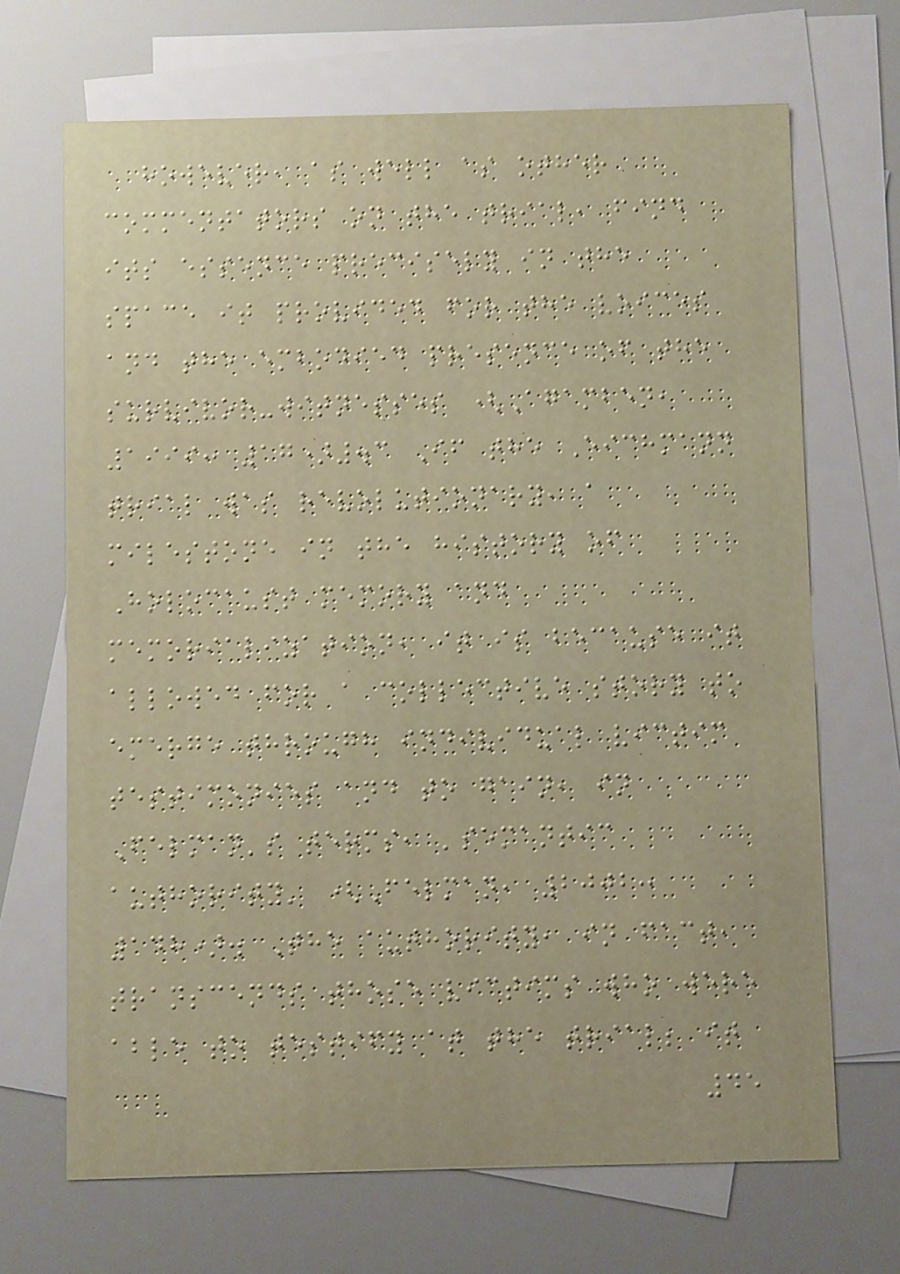however, as well as other
commentators on the trial, find
its essence precisely in the
space it provided for the voices
and the embodied presence of the
survivor-witnesses (Agamben,
1999: 17).3 If the Eichmann
trial was revolutionary, a
milestone in the history of
Holocaust memory and
memorialization, it is because it
allowed for a collective story to
emerge through individual victim
testimonies and to gain, in
Felman's terms, 'semantic
authority' (Felman, 2002:
148). The authority, in fact,
transcends those victims who were
able to testify at the trial; it
45
